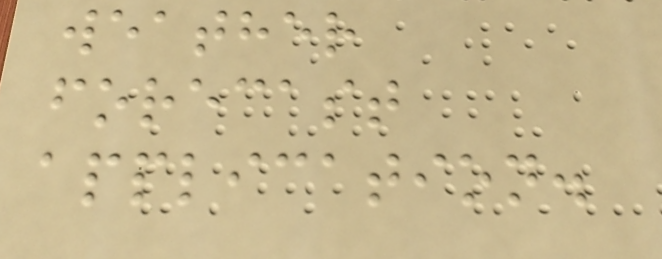weather
forecast
application.
